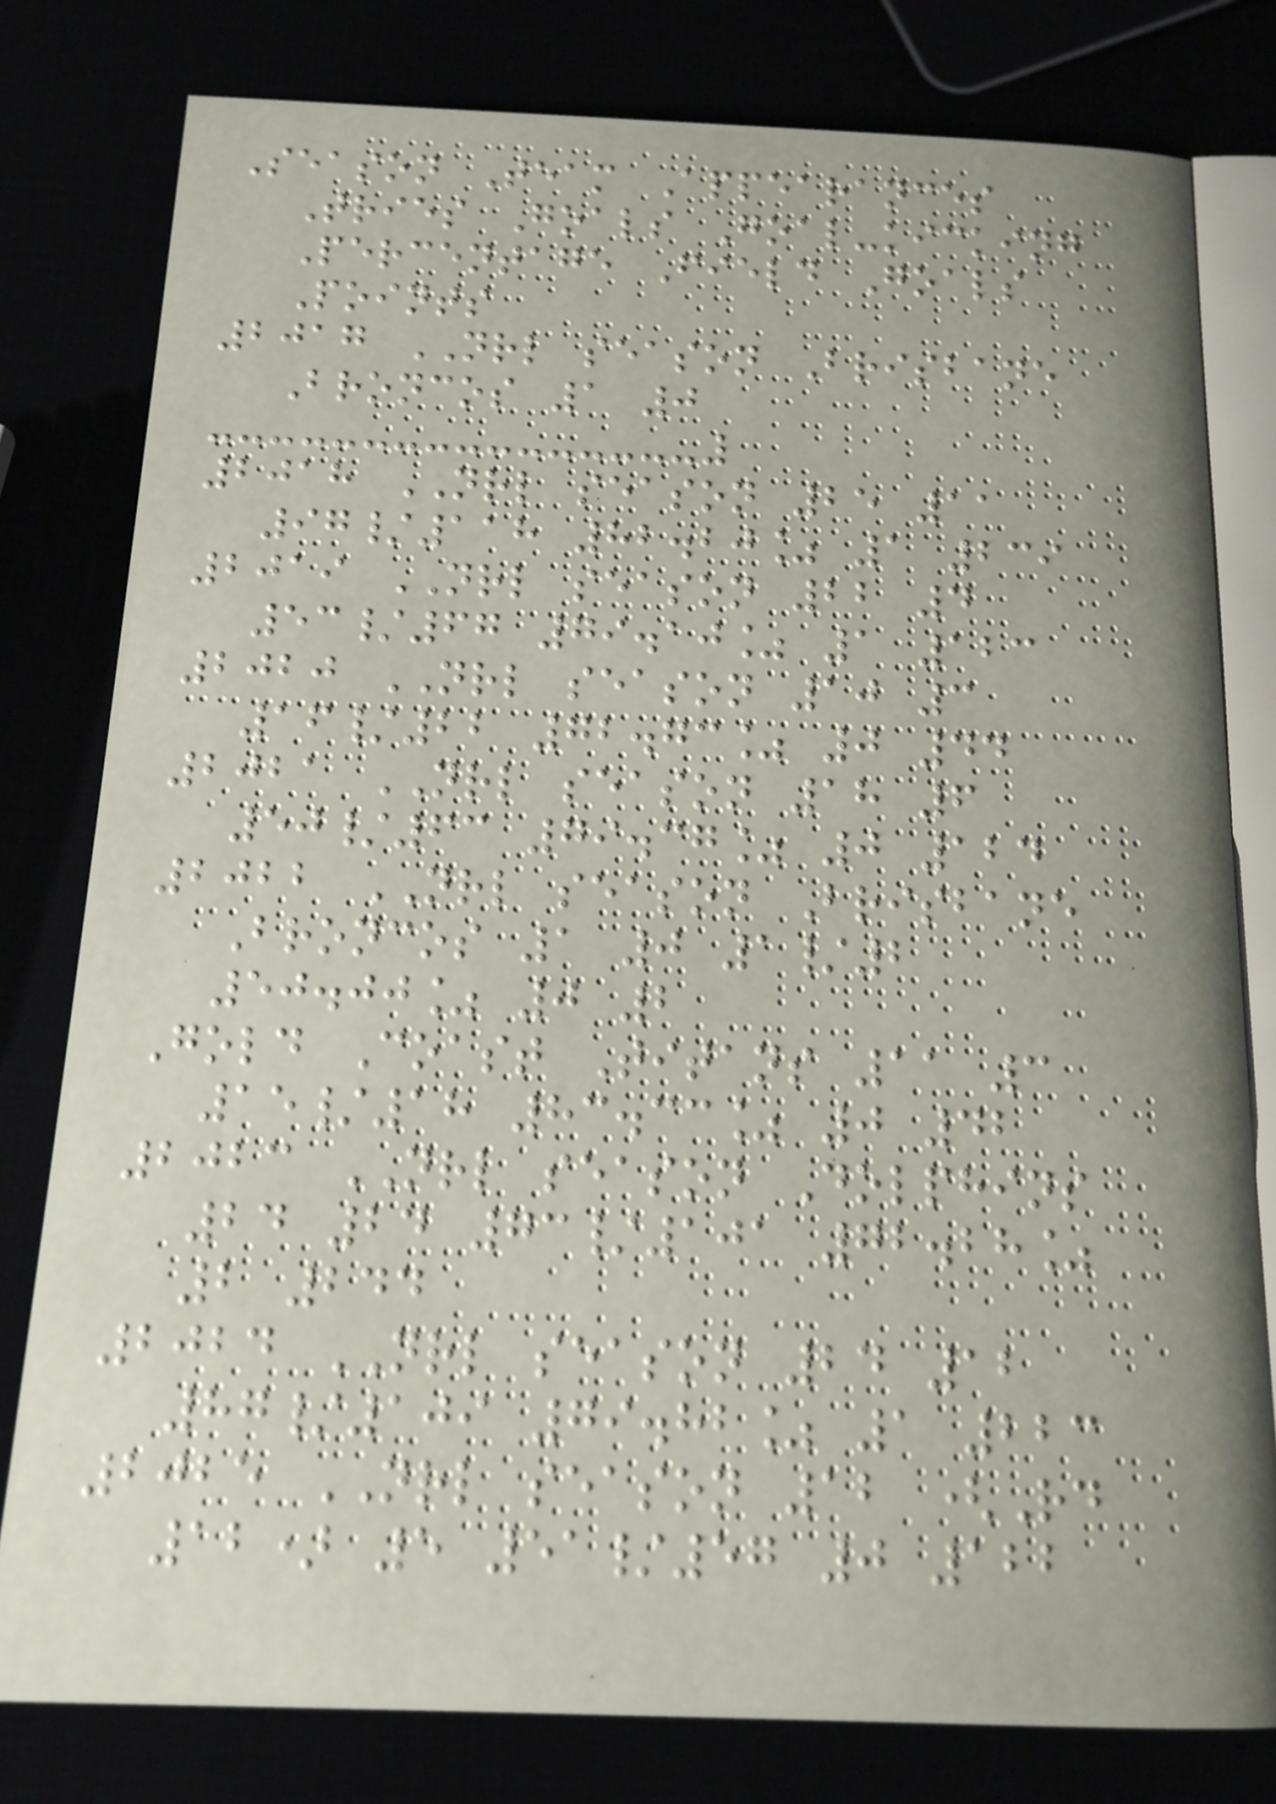Season Team Appearances
Tries Goals Goal-kicking
Percentage Field Goals
Points
2017 NRL season Brisbane
Broncos 1 0
2018 NRL season 25 11
97/118 82.20% 1 239
2019 NRL season 22 4
53/67 79.10% 1 123
2020 NRL season 10 3
16/22 72.73% 0 44
2021 NRL season 18 6
50/63 79.37% 0 124
2022 NRL season Brisbane
Broncos 1 0 1/2
50.00% 0 2
Gold Coast Titans 11 3
15/18 83.33% 0 42
2023 NRL season Dolphins
24 24 73/101 72.28%
2 244
2024 NRL season 24 12
87/109 79.82% 1 223
2025 NRL season 12 (Rd
12) 5 51/57 0 122
